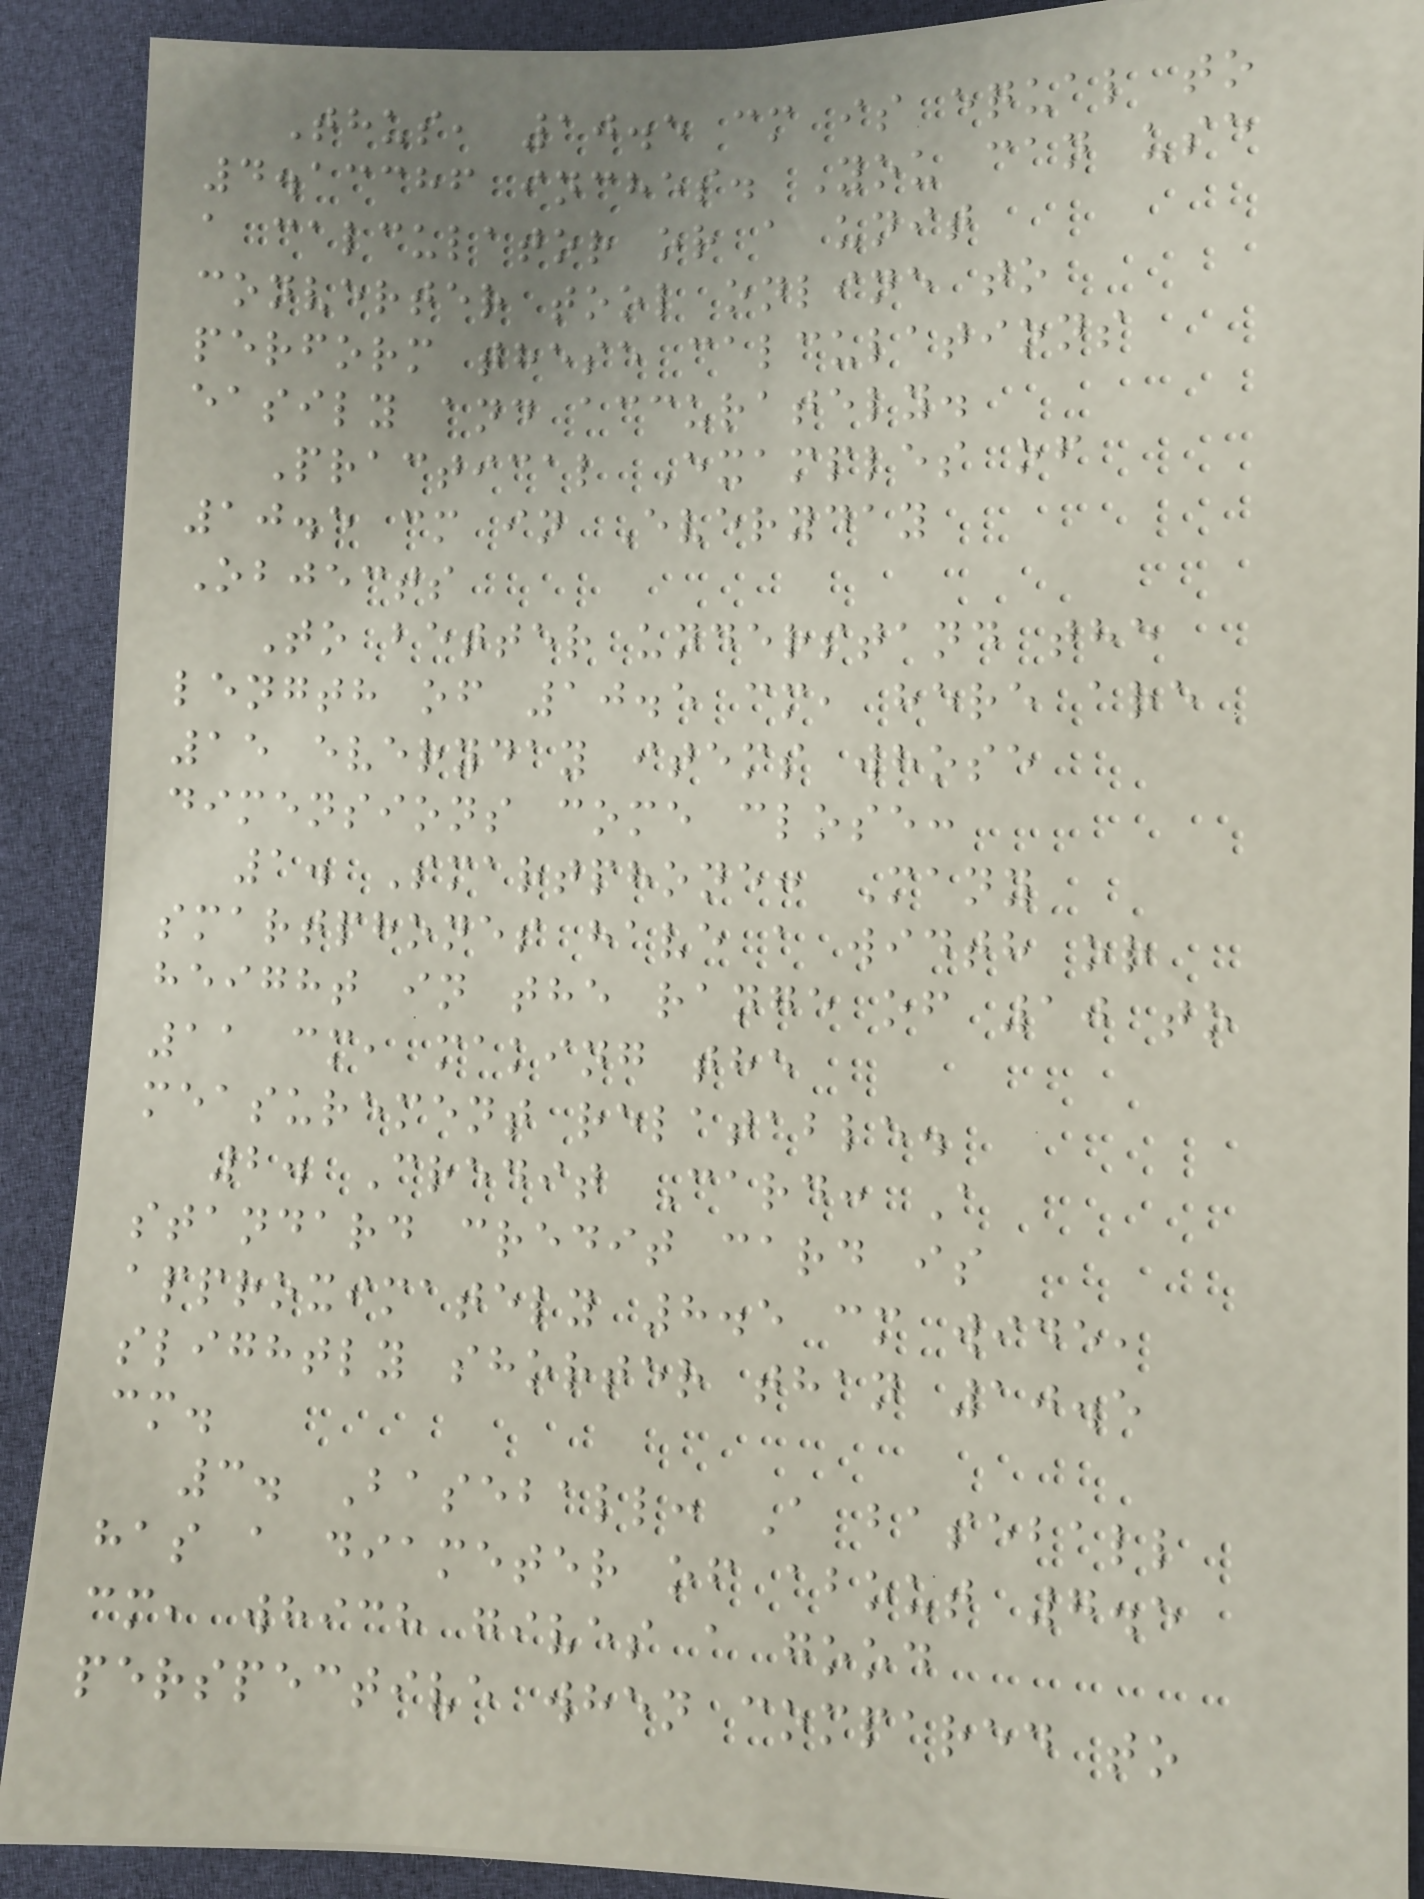Thus, 10.5 cm is equal to
4.13386 inches. You can use
a calculator or a unit
converter tool online to
perform these calculations
easily and accurately.
Practical Examples of
10.5 cm in Everyday
Objects
To better understand the
length of 10.5 cm, here are
15 everyday items whose
dimensions come close:
1. Smartphone: Many
smartphones have a width or
height in the range of 10 to
11 cm, making the
measurement relatable.
2. Credit Card: A
standard credit card is
approximately 8.5 cm wide,
slightly shorter than 10.5
cm.
3. Baseball: A baseball
has a diameter of about 7.5
cm, which gives a good
perspective when compared to
